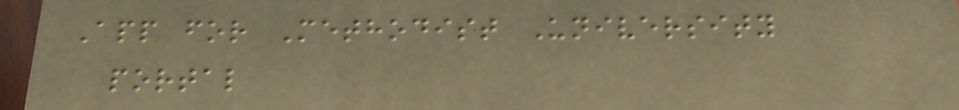App for Methodist University
portal
